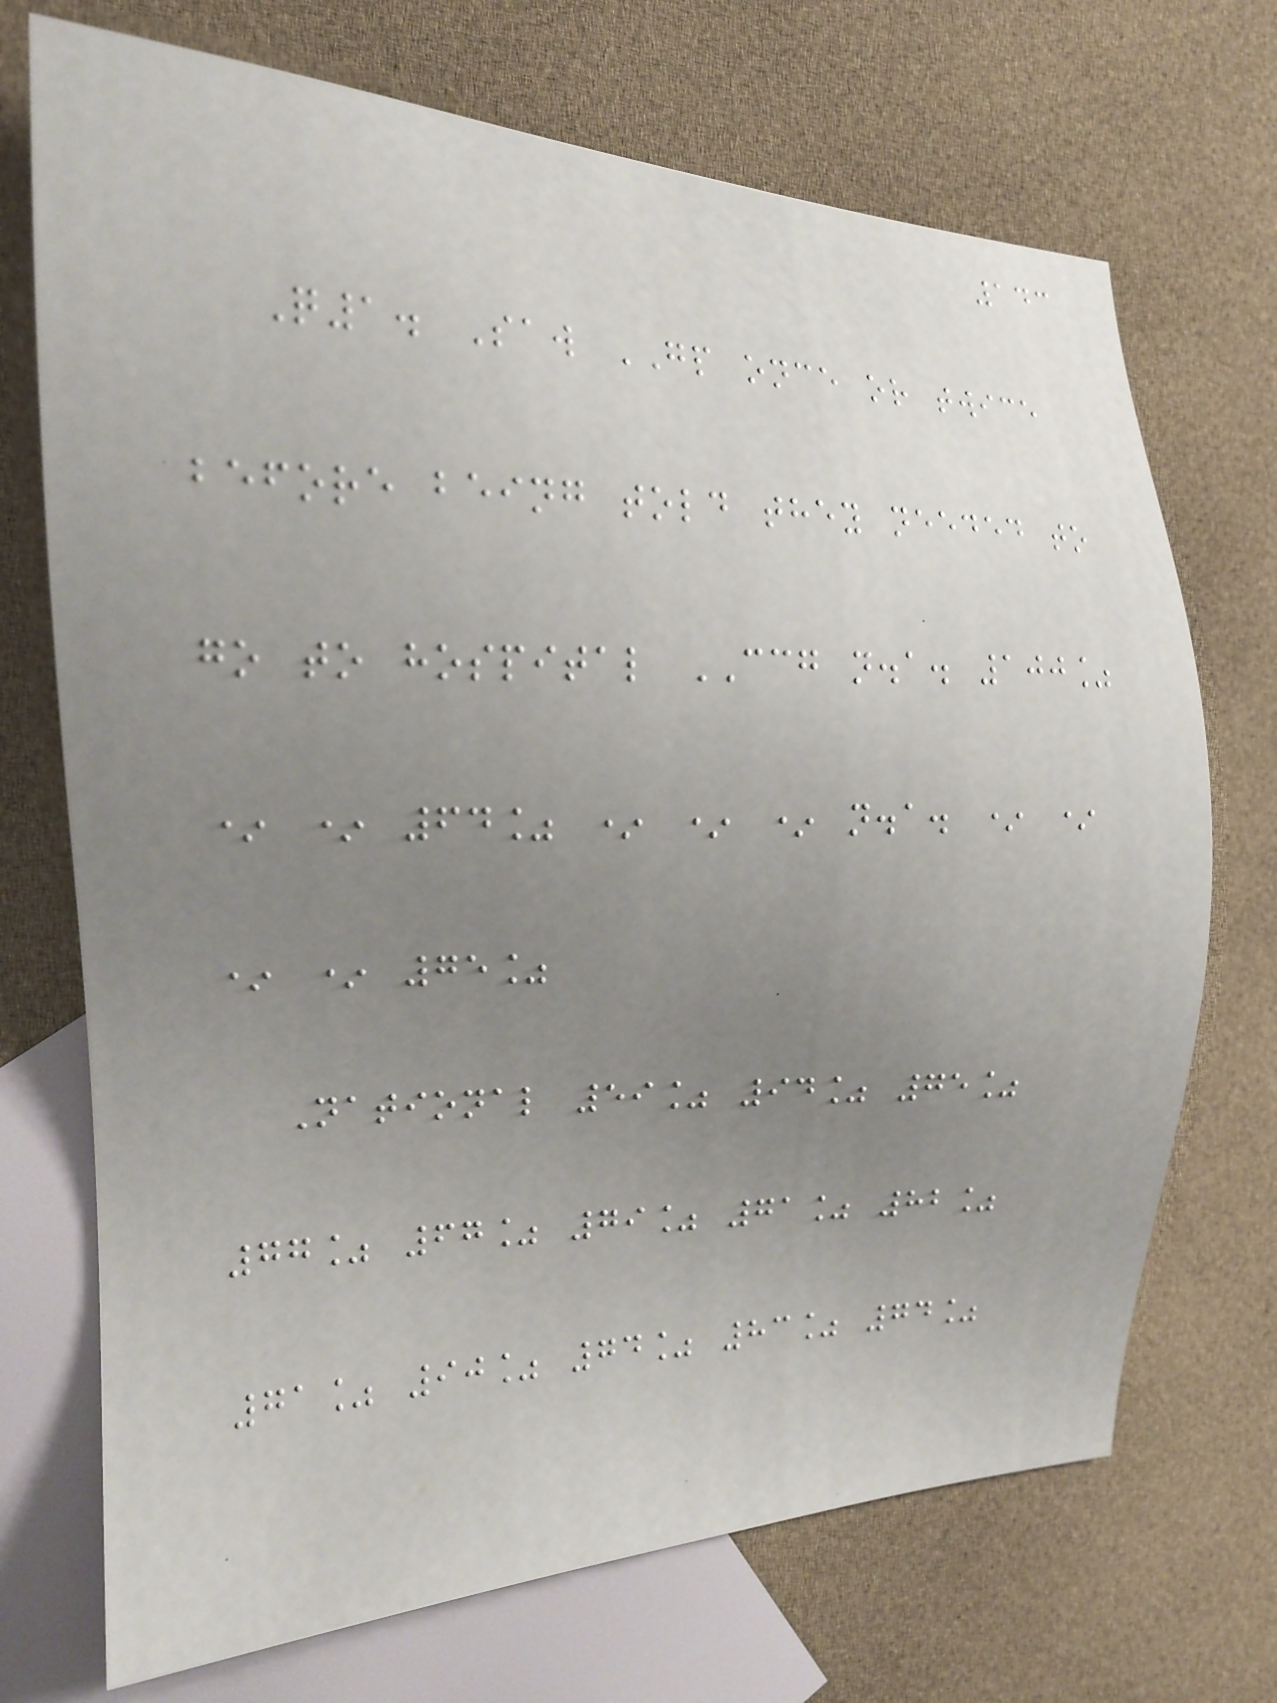143
Q1. Saw GP once or twice
before being told they needed to
go to hospital CCG n.a. 100%
* * 64% * * * n.a. * *
* * 75%
National 59% 94% 75%
77% 67% 79% 71% 82%
71% 90% 74% 83% 74%
